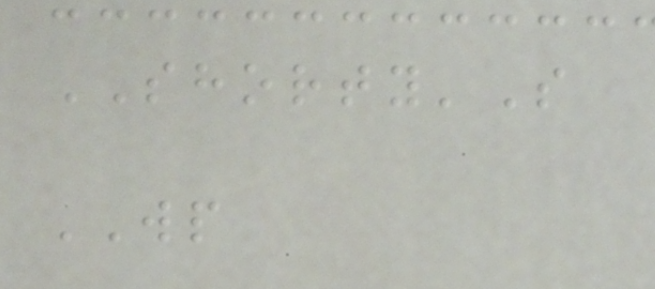SHORTY'S
WP
